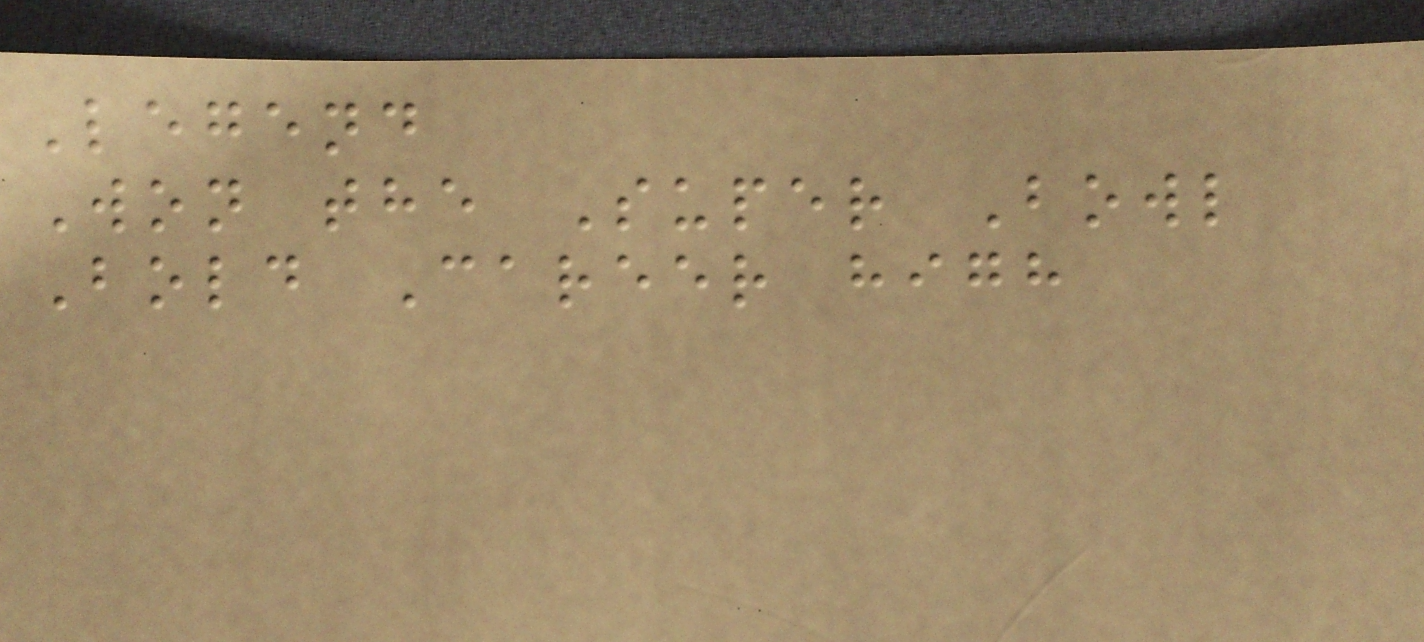Legend
Won the Super Bowl
Bold Career high
